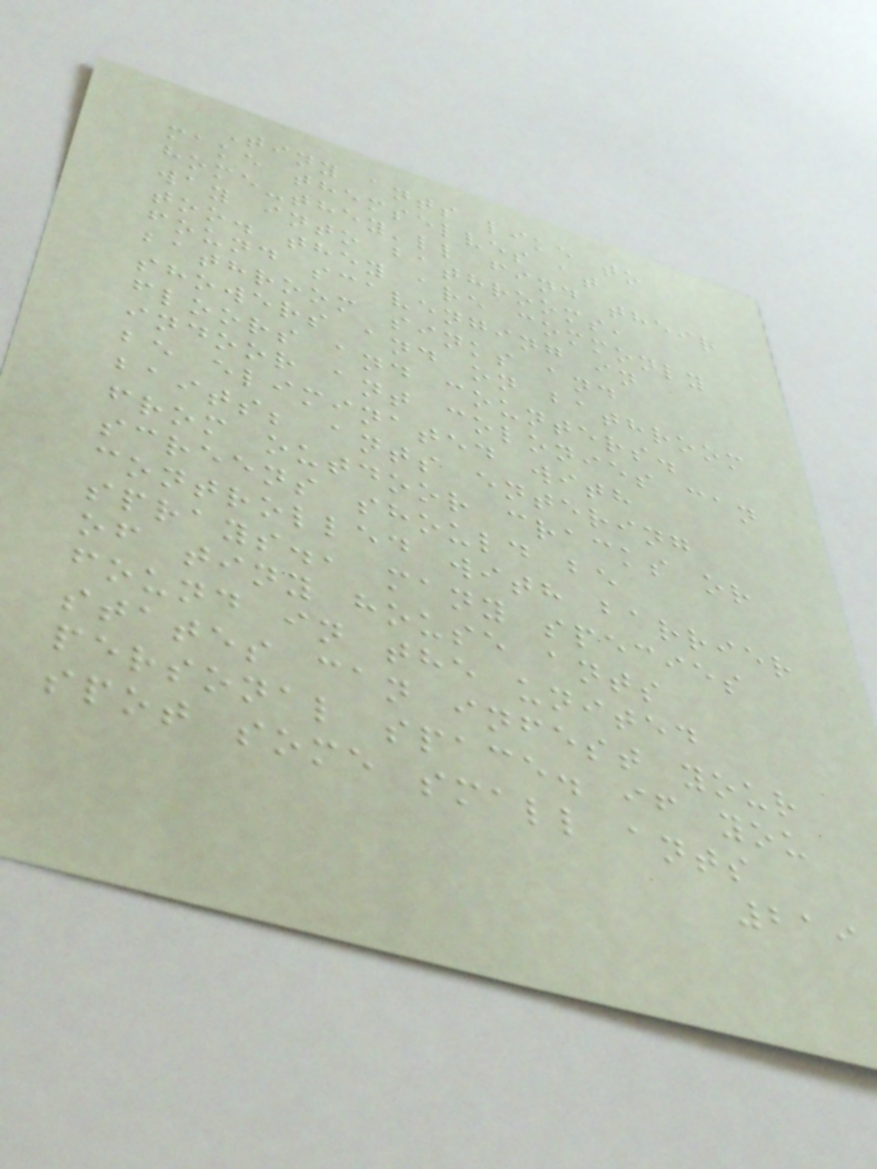Tiny ants like to
make themselves at
home-they'll find their
way into bathrooms,
too. they are commonly
found scavenging in
bathroom sinks and
showers and on bathroom
floors and counters.
indoor ant colonies can
be eliminated with
baits; ants entering
from outdoor cracks or
screens should be
controlled with barrier
sprays., many species
of tiny house ants
found in the united
states can infest your
personal space. if you
spot some small ants
219
